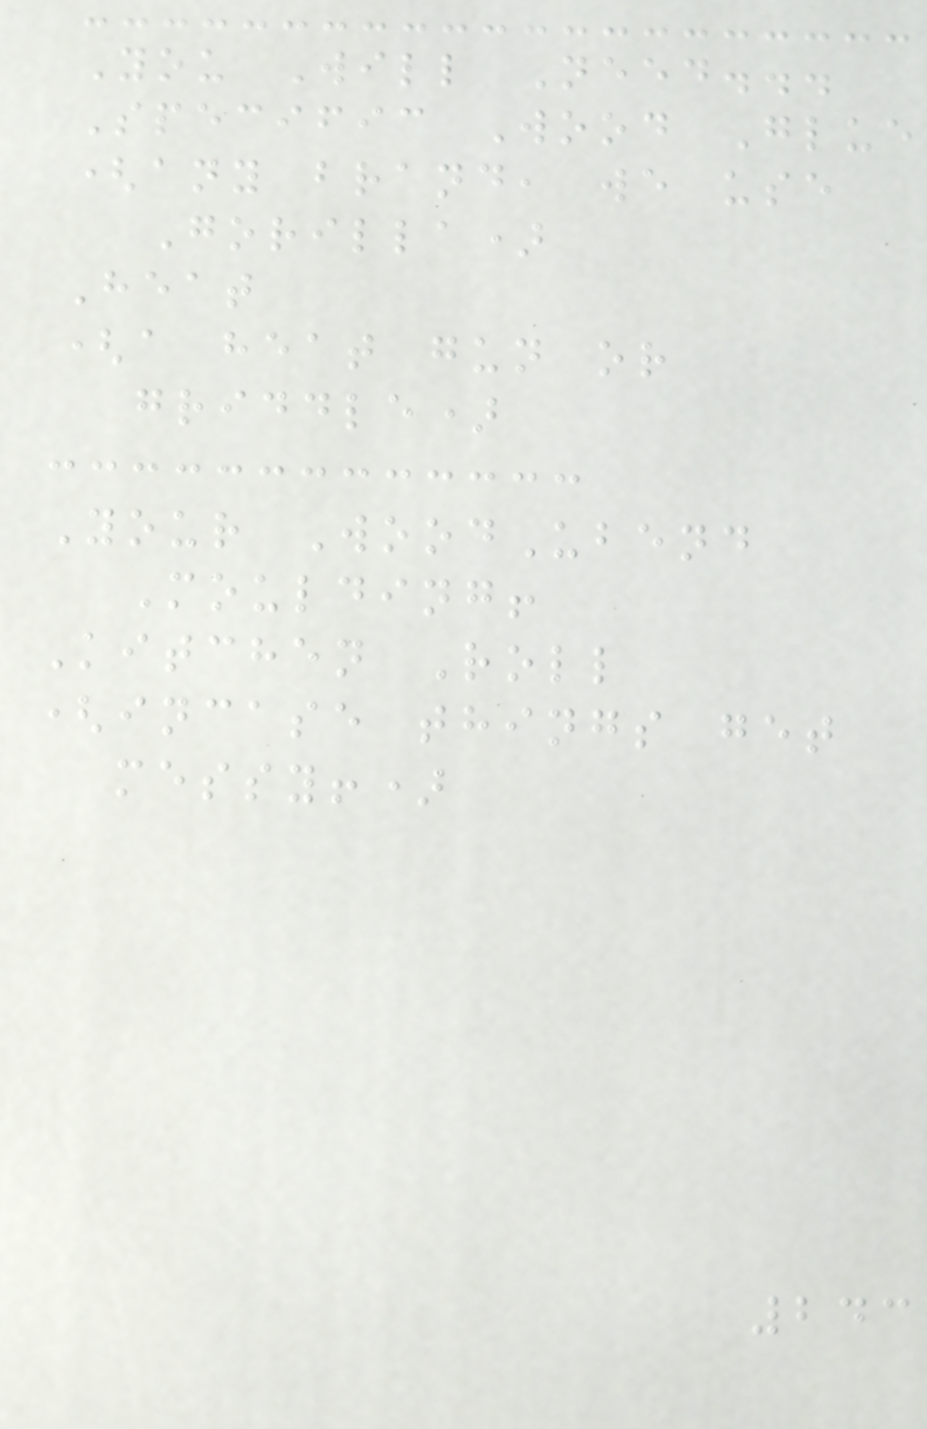You Will Need...
Specific Wood Glue
(any brand, we use
Gorilla)
Heat
(a heat gun or
griddle)
Your WoodUbend
Moulding!
Kitchen Roll
(incase things get
messy!)
243
